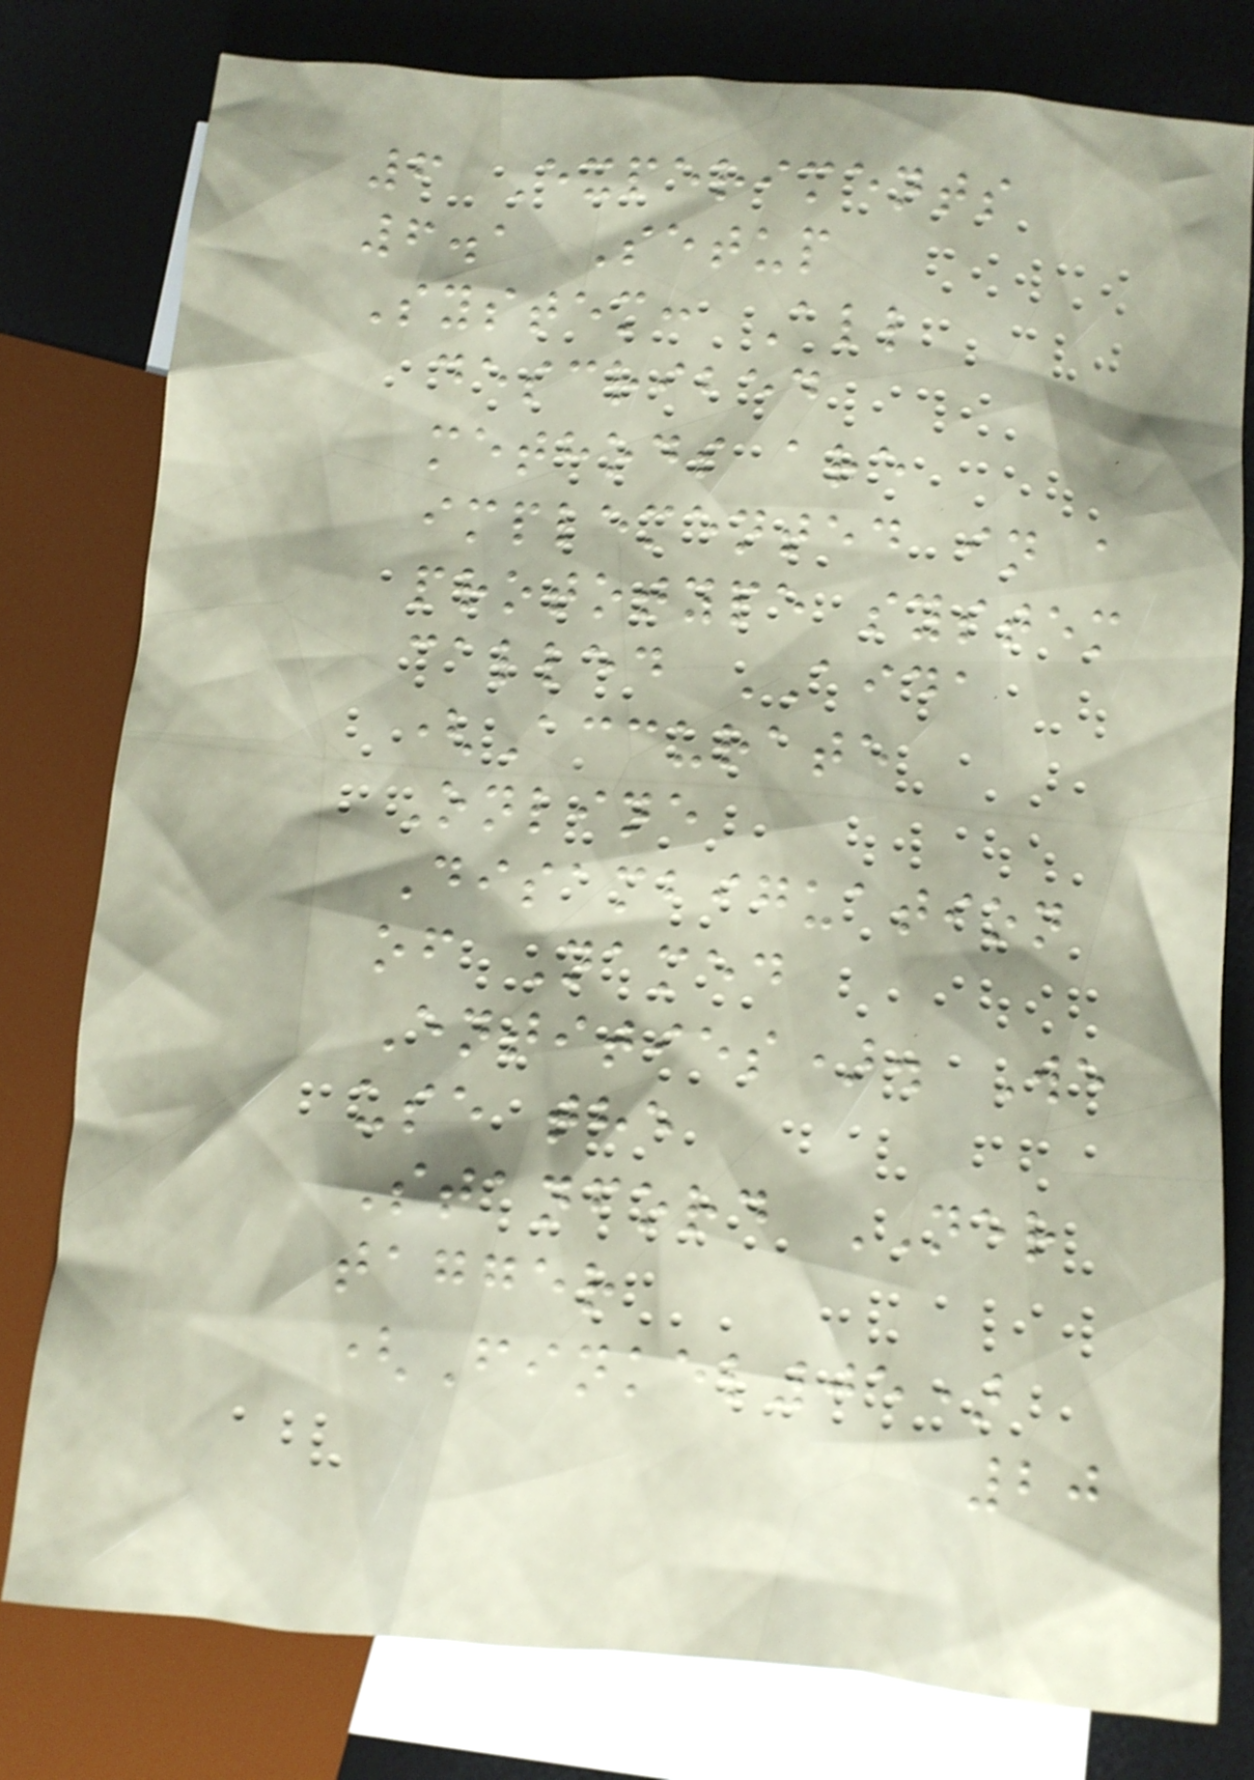6 Experiments
6.1 Setup
System: All
described
methods are
implemented in a
prototype system
called AIDA
(Accurate
Online
Disambiguation
of Named
Entities). We
use the
Stanford NER
tagger
(Finkel05)
20
